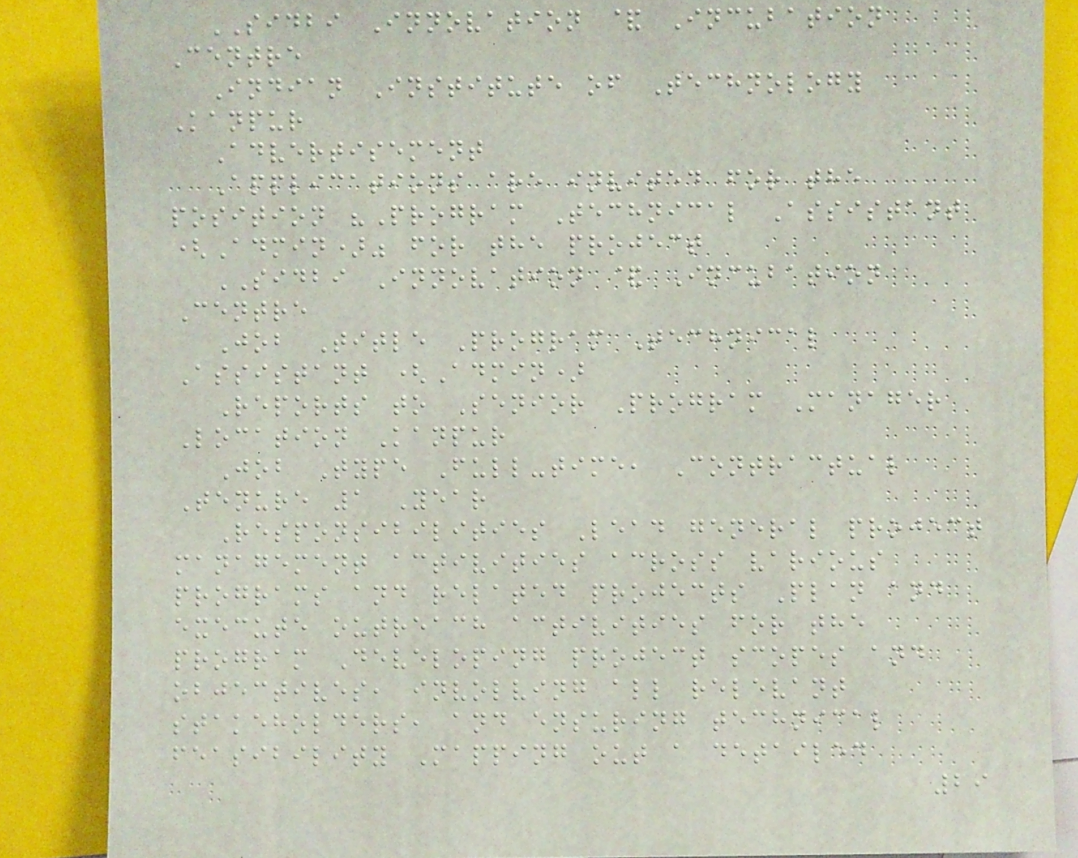SIDBI Innovation & Incubation
Centre
Indian Institute of Technology
Kanpur
Advertisement
Applications are invited for the
position "Program Technical Assistant
(Admin)" for the project
SIDBI Innovation & Incubation
Centre
Job Title Program Technical
Assistant (Admin)
Reports to Senior Program Manager
Location Kanpur
Job Type Full-time, Contractual
Tenure 1 Year
Responsibilities Lead general project
management activities across various
programs and related projects Plan and
execute outreach activities for the
program Developing project scopes and
objectives, involving all relevant
stakeholders, and ensuring technical
feasibility Mapping out a detailed
29
